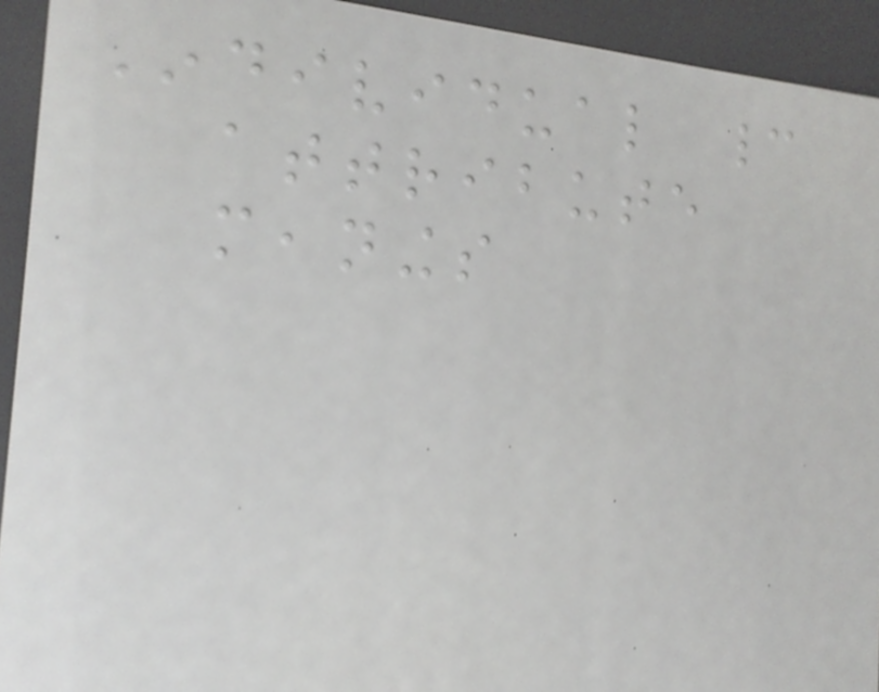Individual cannot
attribute
meanings
